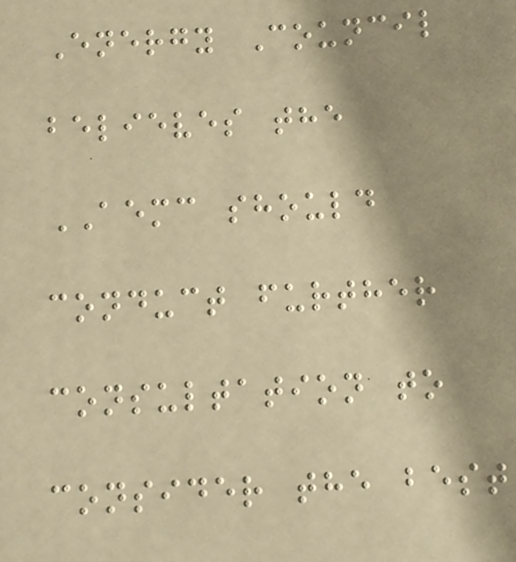Energy Council
believes the
AEMC should
conduct further
consultation to
consider the best
